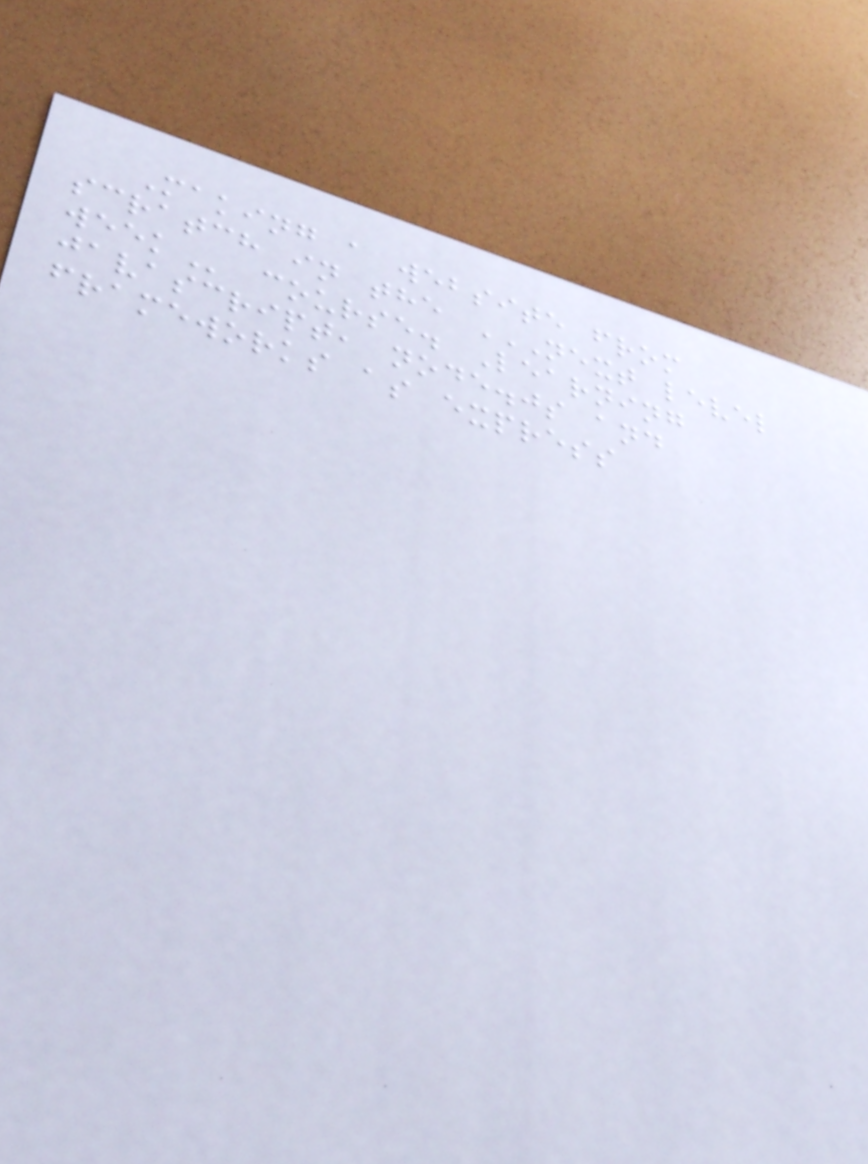Making a website from
scratch in the NEXT LEVEL
WEEK course. Learning
javascript, node.js and
frameworks as express
